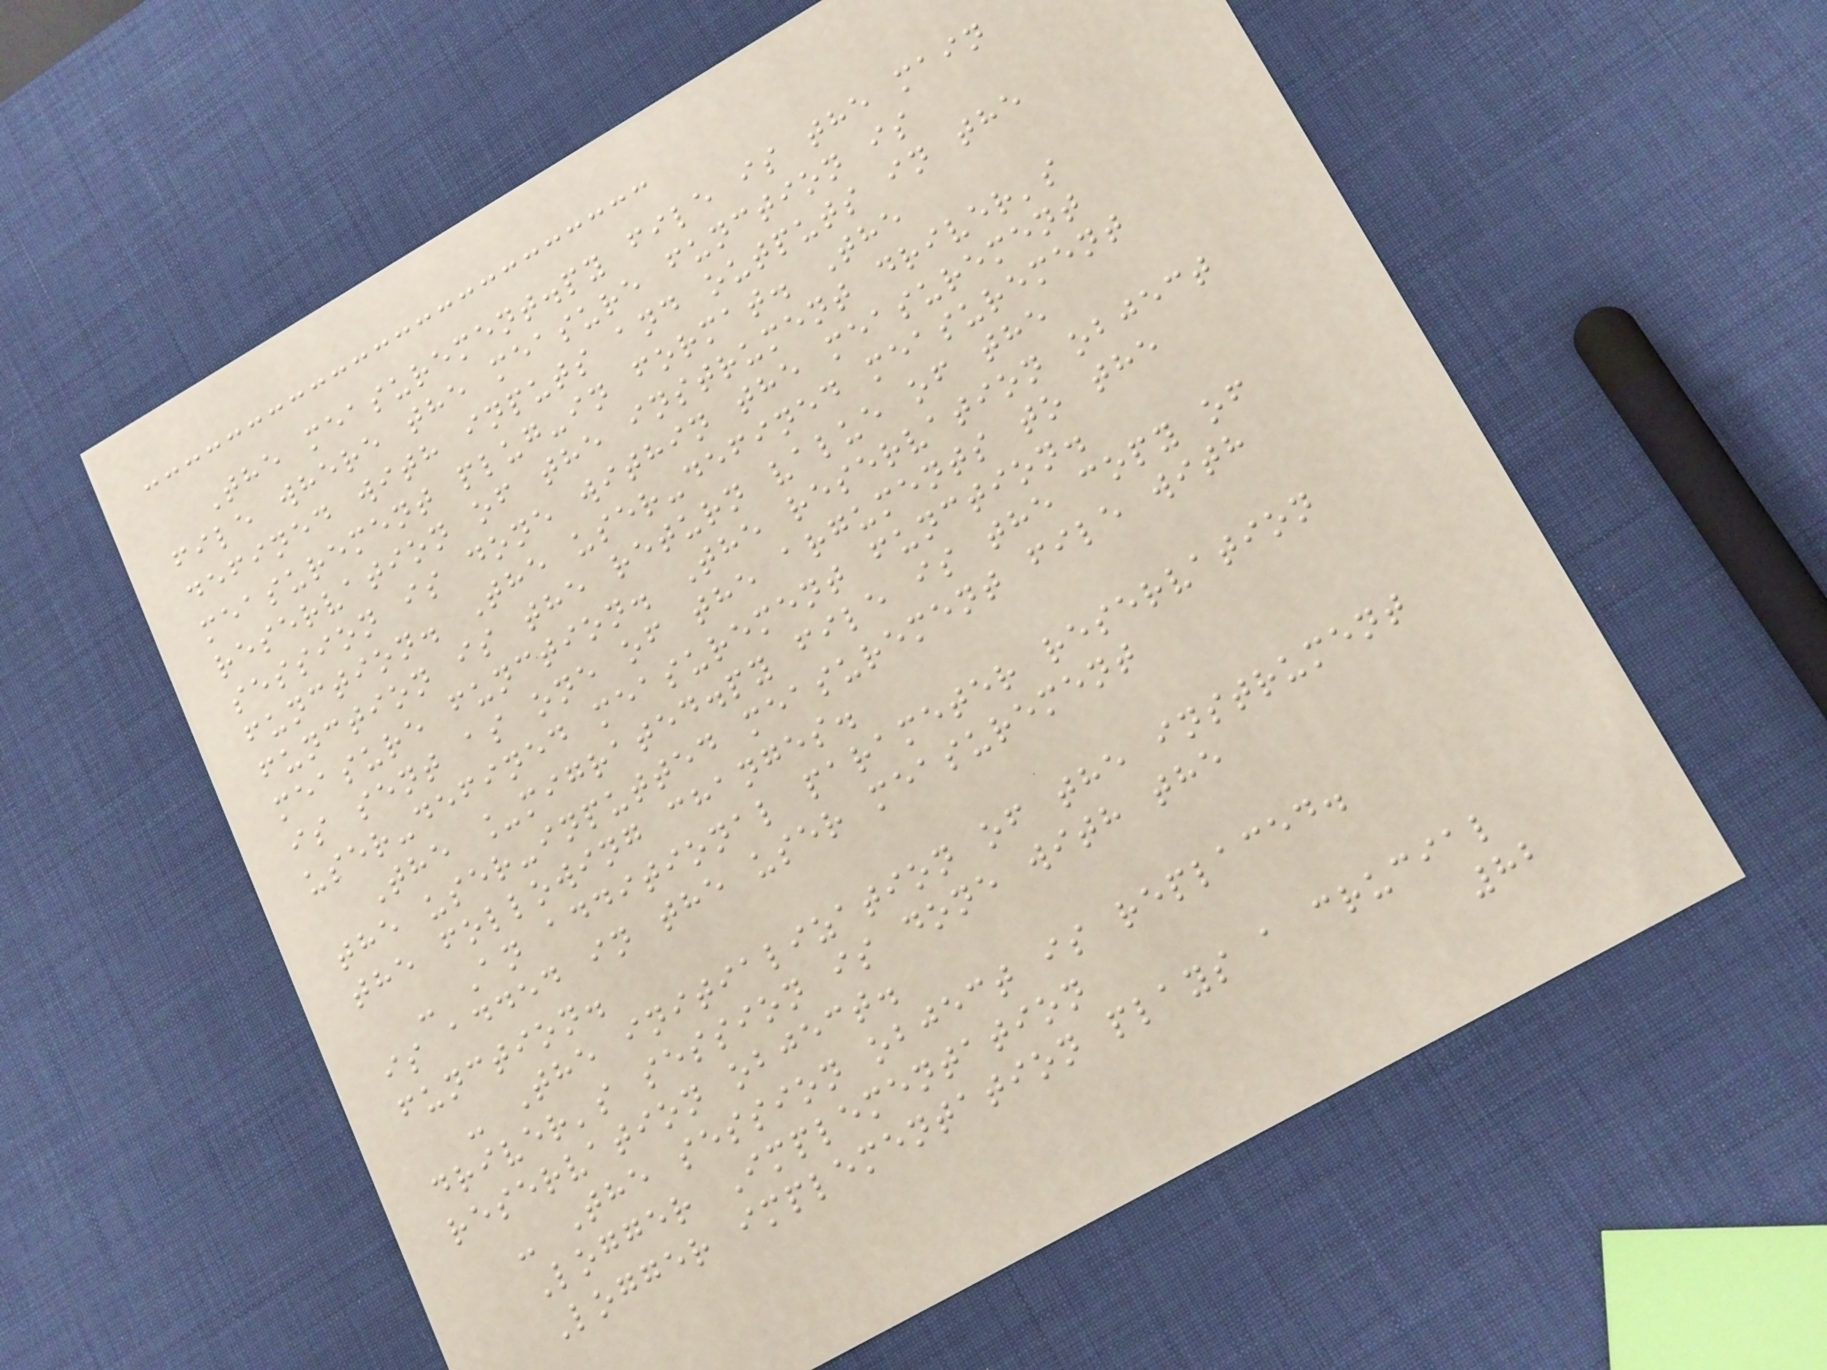The measurement.py file is the main
file where the measure function is
defined with inputs and outputs in the
measurement plug-in format. The
reservation of the instrument driver's
session is done within the measurement
function. The user-defined measurement
function is the return value of the
measure function. The reservation object
is sent as one of the arguments to the
user-defined measurement function.
The _migrated.py file is the copy of
the user-inputted measurement file with
the following changes.
- An additional parameter reservation
is added in the user measurement
function.
- The initialization of the instrument
driver's session is done with the
reservation object.
- The session object is replaced.
Logger Implementation
Logger implementation plays a crucial
82
